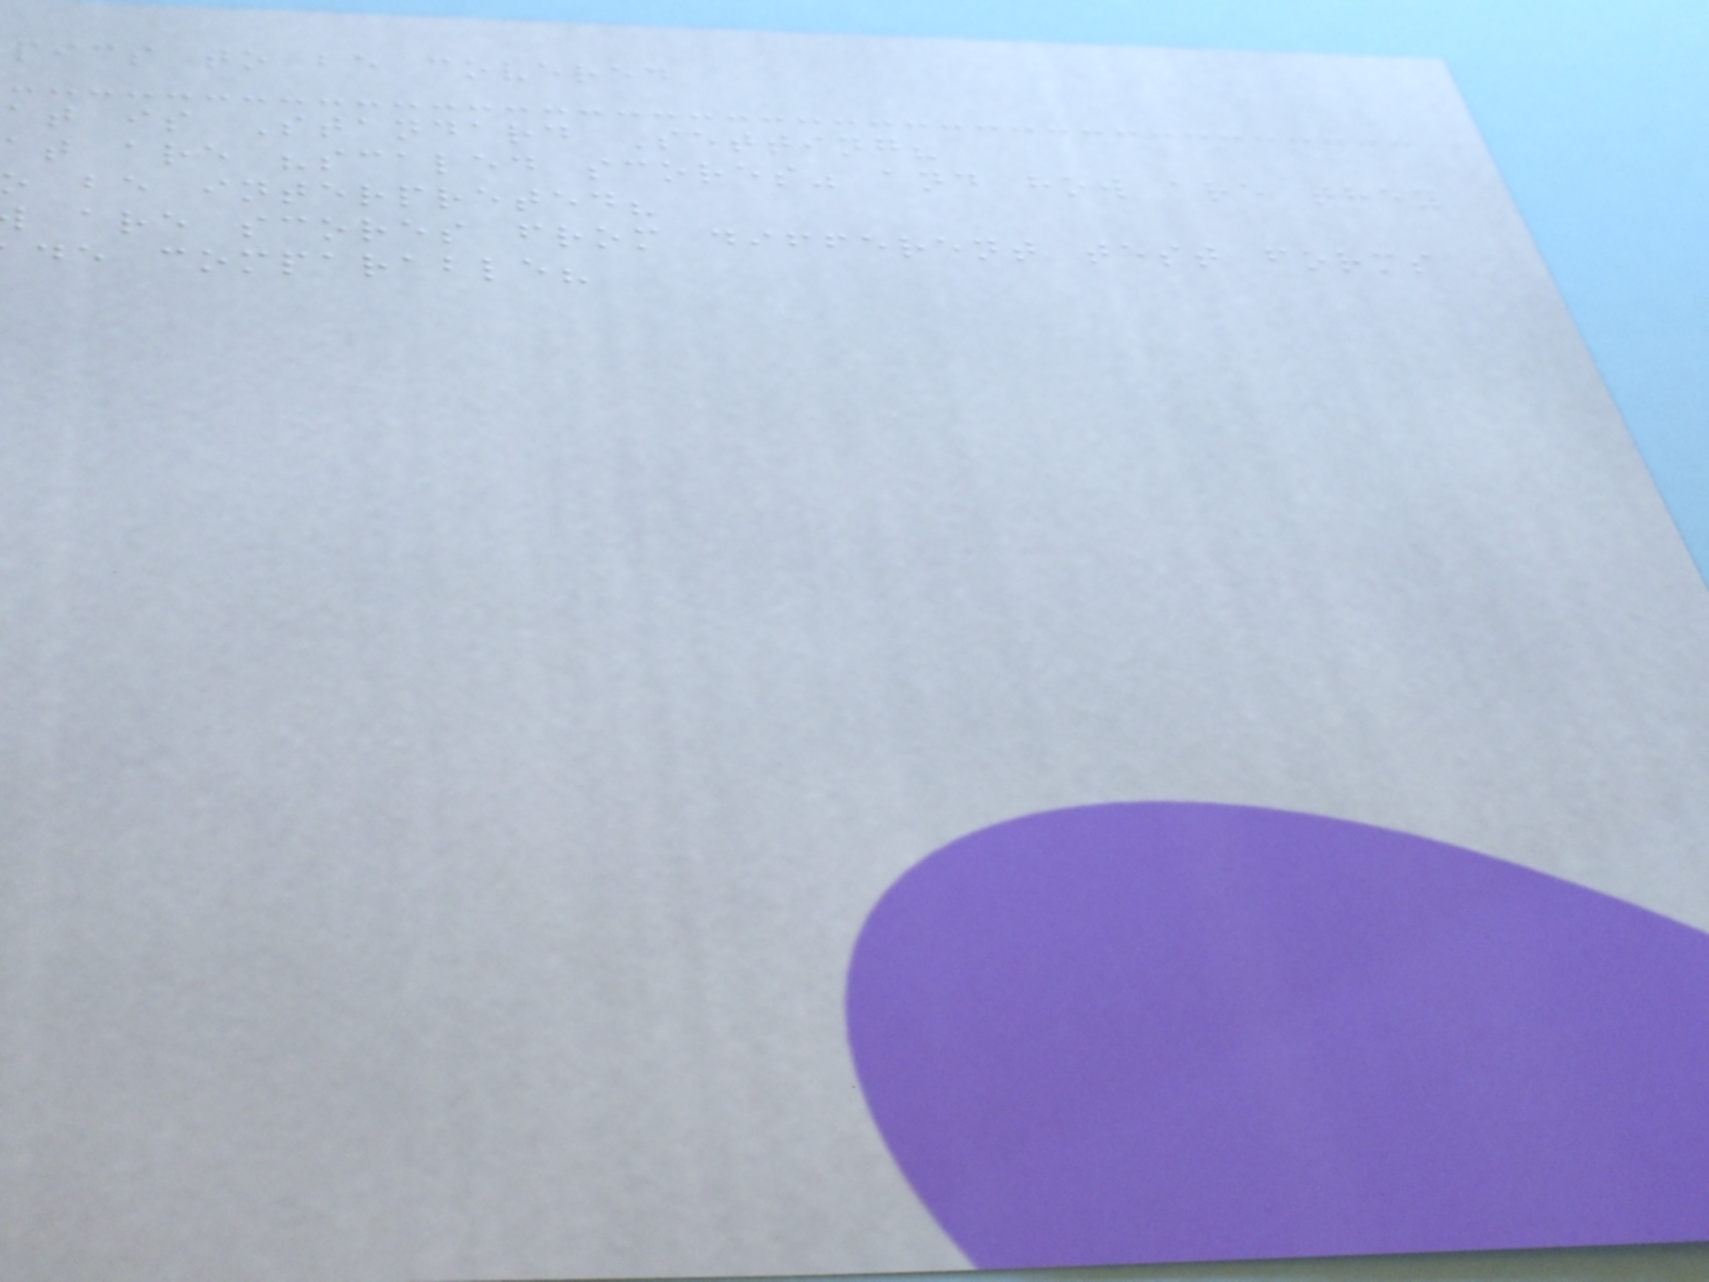pics to be covered
at is Standard Setting?
at are "scaled scores" and how are they
be interpreted?
are scores from different test forms
de comparable?
